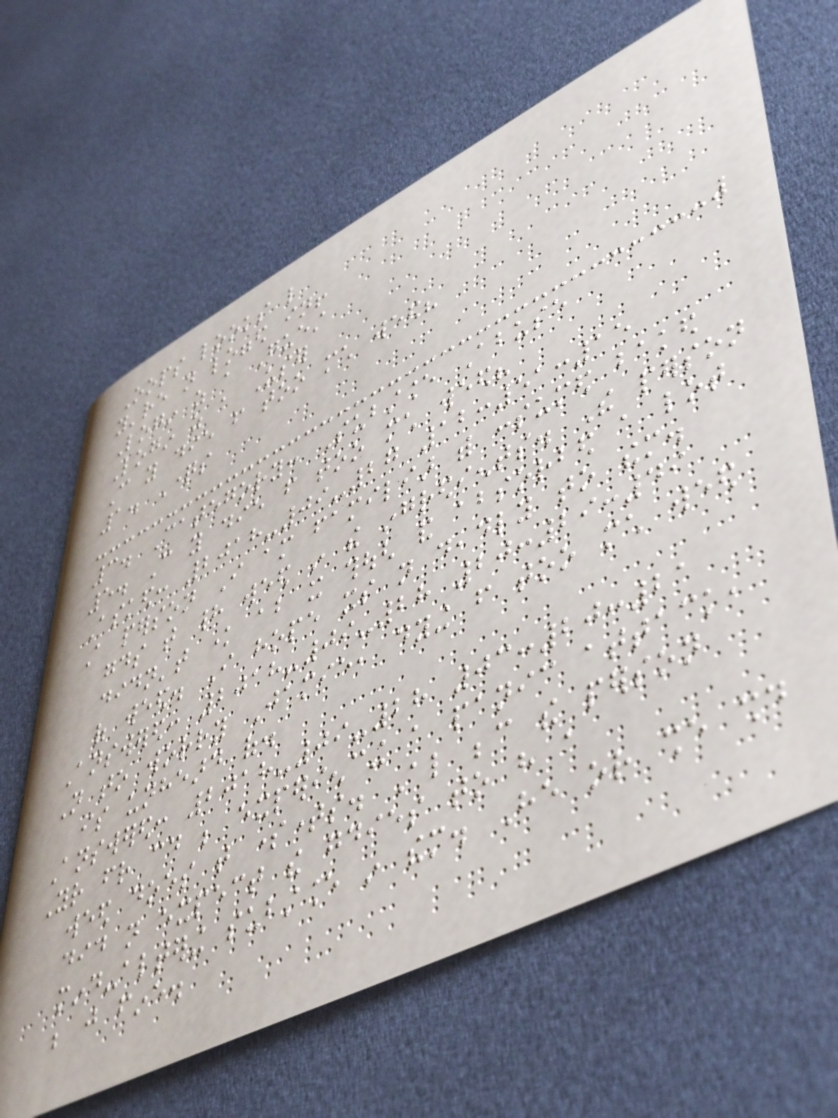Oops looks like
you're not logged in!
Login as a Guest
Login as a User
Can you die from too much weed?
1. Questions
3. Category: Substance Abuse
5. Can you die from too much weed?
Asked: 2018-09-27 12:51:15
A person I am familiar with consumed baked
goods that had weed in the ingredients. The person
didn't know about it though and absorbed a lot
of weed. I hope its not deadly to them.
Answered: 2018-09-28 20:29:49
Not to worry Jamie, dying from too much weed
is unheard of.
Answered: 2018-09-28 03:20:21
Your friend could be experiencing a panic attack,
weed does that sometimes. Also because the person
did not expect the goodies to have a
mind-altering substance in them. He or she should
be just fine.
